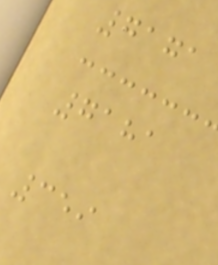7171
7181
359
